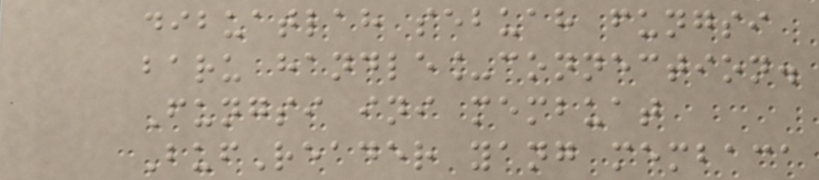dibuatlah sebuah fungsi
baru handle_connection.
Fungsi ini membuat
BufReader yang membaca
